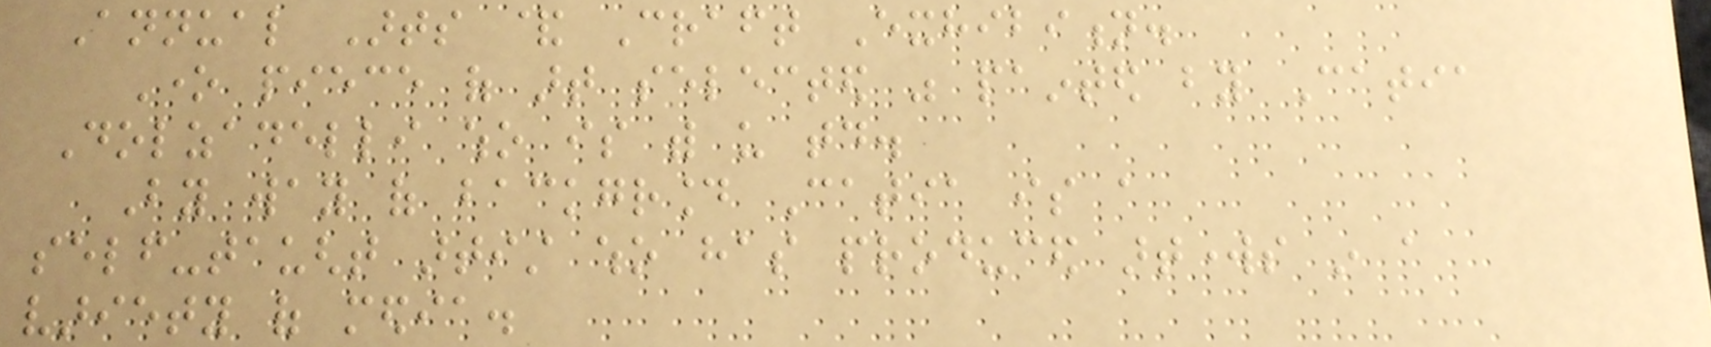Annual Arts & Craft Exhibition.
One piece of art selected was painted by Catia
Dolzadelli who is with us today.
By way of background Catia is a
self-taught artist who has produced artworks in a
variety of media.
